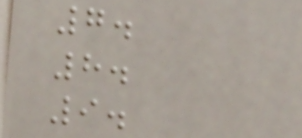7.
8.
9.
